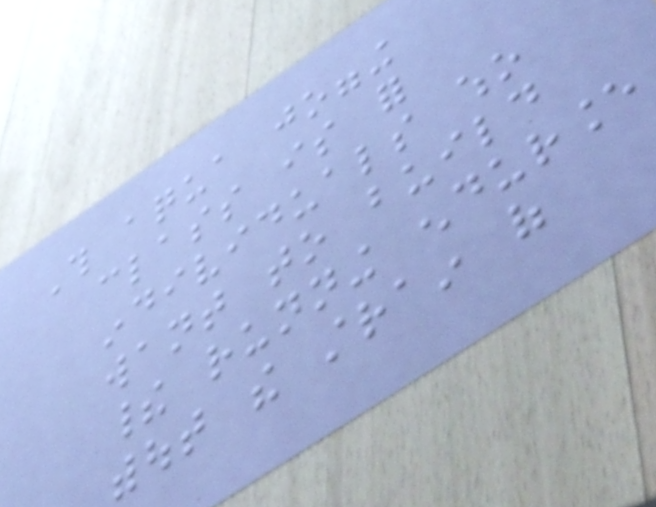This aqua jogging
class is for
individuals who
want to build
their running endurance
without the strain of
